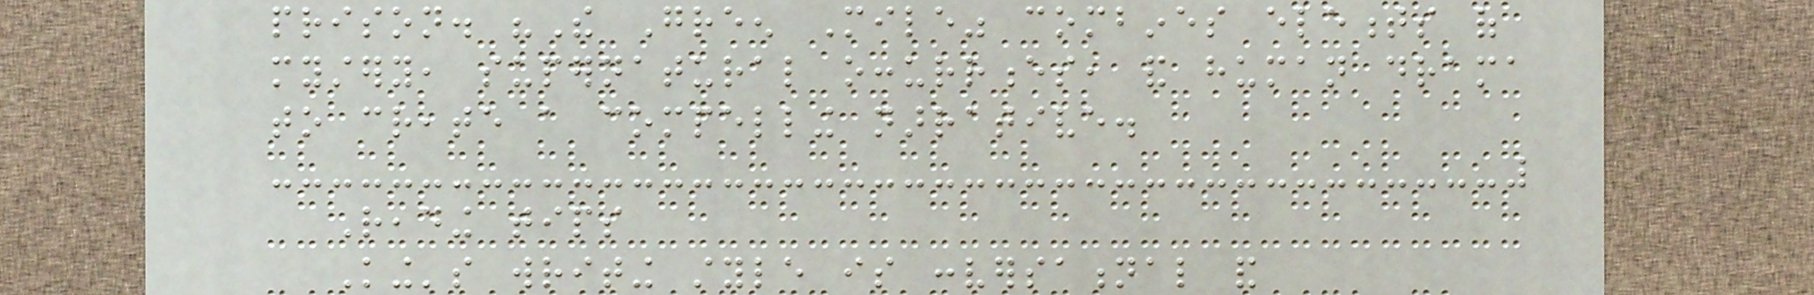prison. "The Green Mile" combines elements of
mystery, supernatural occurrences, and human drama
to create a compelling narrative.
Reading tips
King's writing style is conversational and
